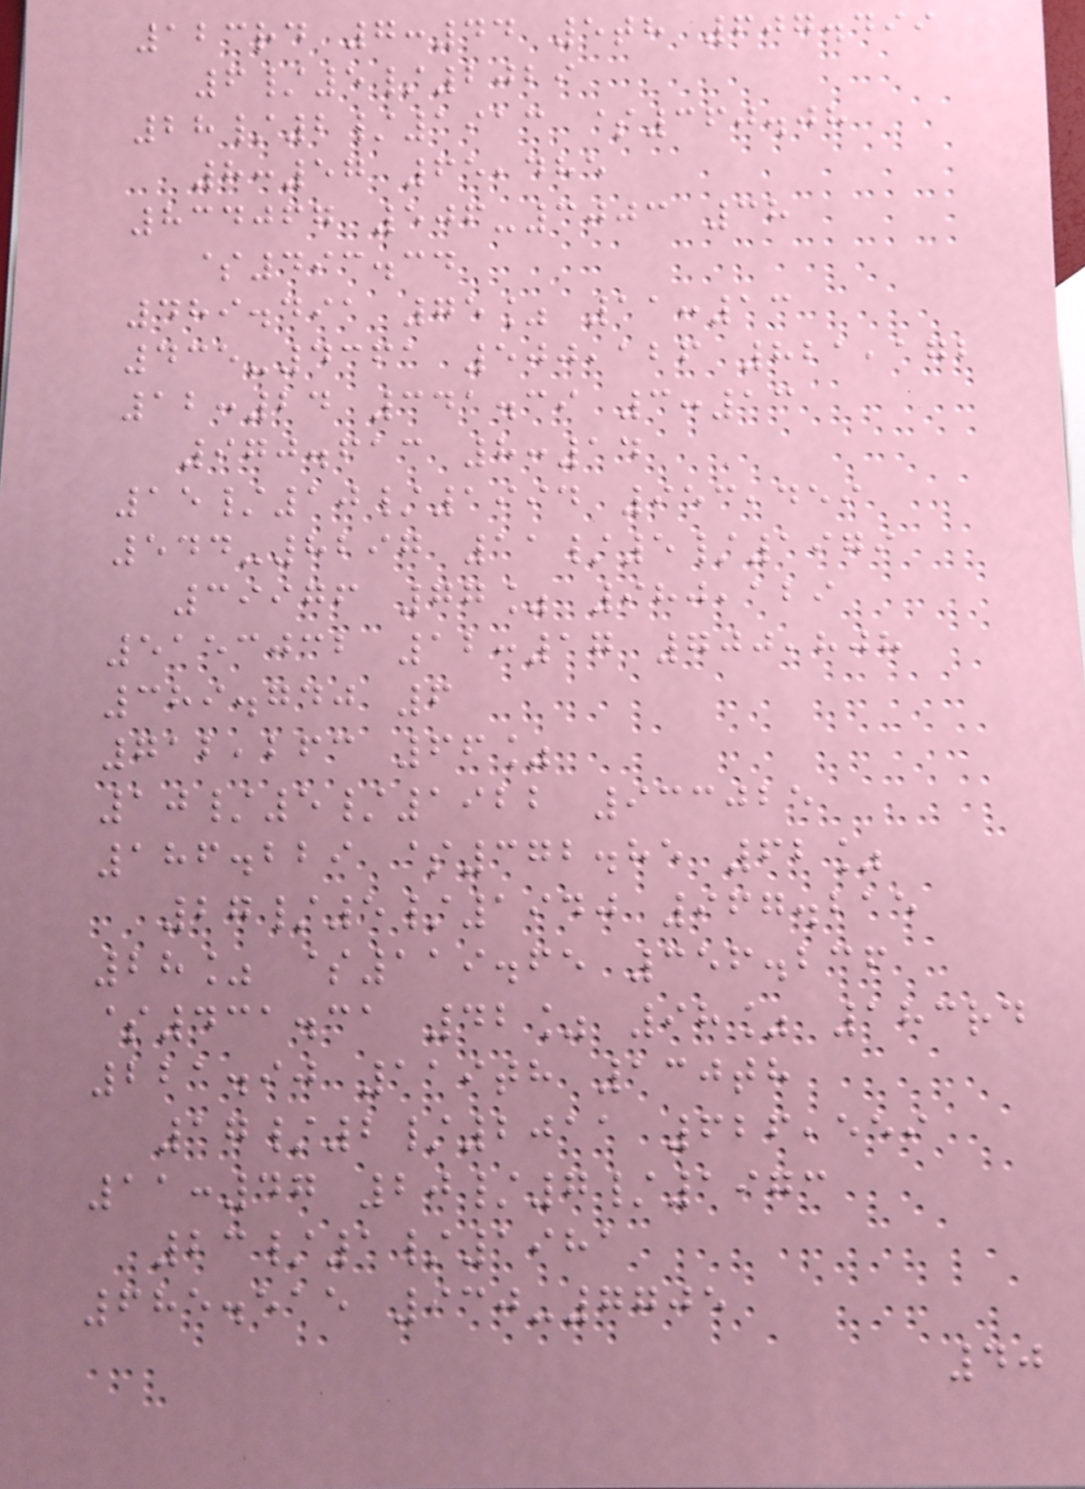123rd 7:44 5th 607.499
6/5/2029
28/2/1913 $360.08
8:57 65,485
834067 506-3003 38
$493.34
489.491 75% 11:13
435-4361 500,126 821,172
12:24 341.39 3:13
970.613 8:14
15/10/1994 953,459
544-8297 11/5/1979
39976 77% 980,129
5153032 12:17 700,808
389.740 6
712,263 66%
10/5/1922 933025
186.229 $372.85 62%
27/5/1940 967.215
28% $119.65 356.236
$431.31 42% 98% 183rd
221.90 119th 130th
17/2/2011 626,559
11:47 20/7/1973
23/1/1981
685.515 930-7705
40
